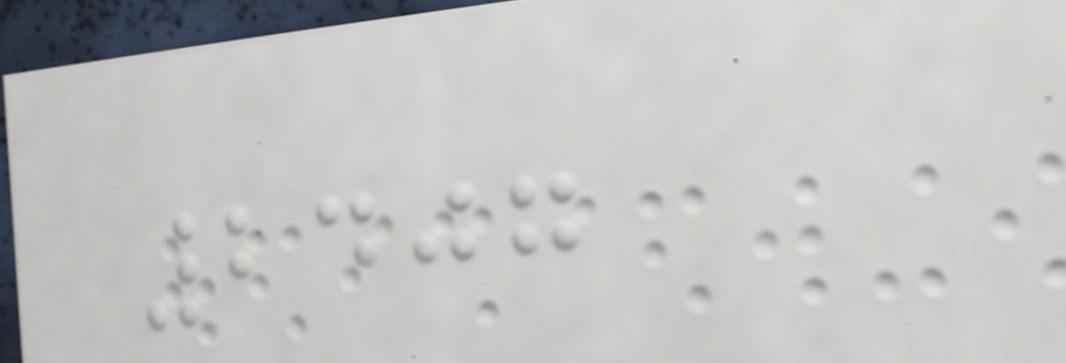2407
